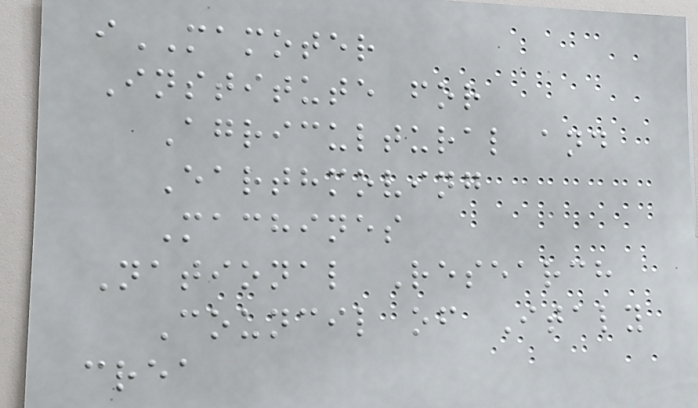iMAMOTER
Institute for
Agricultural and
Earthmoving
Machines
National Research
Council of Italy
crea
